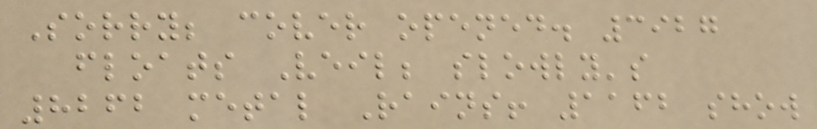Sorry; cover opened. 3927
floats Veil; slowly's
8262 metal Rains! 1162 show
